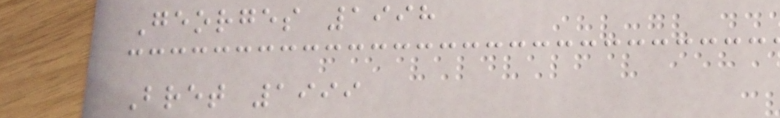Georges 1998
Bret 1999
